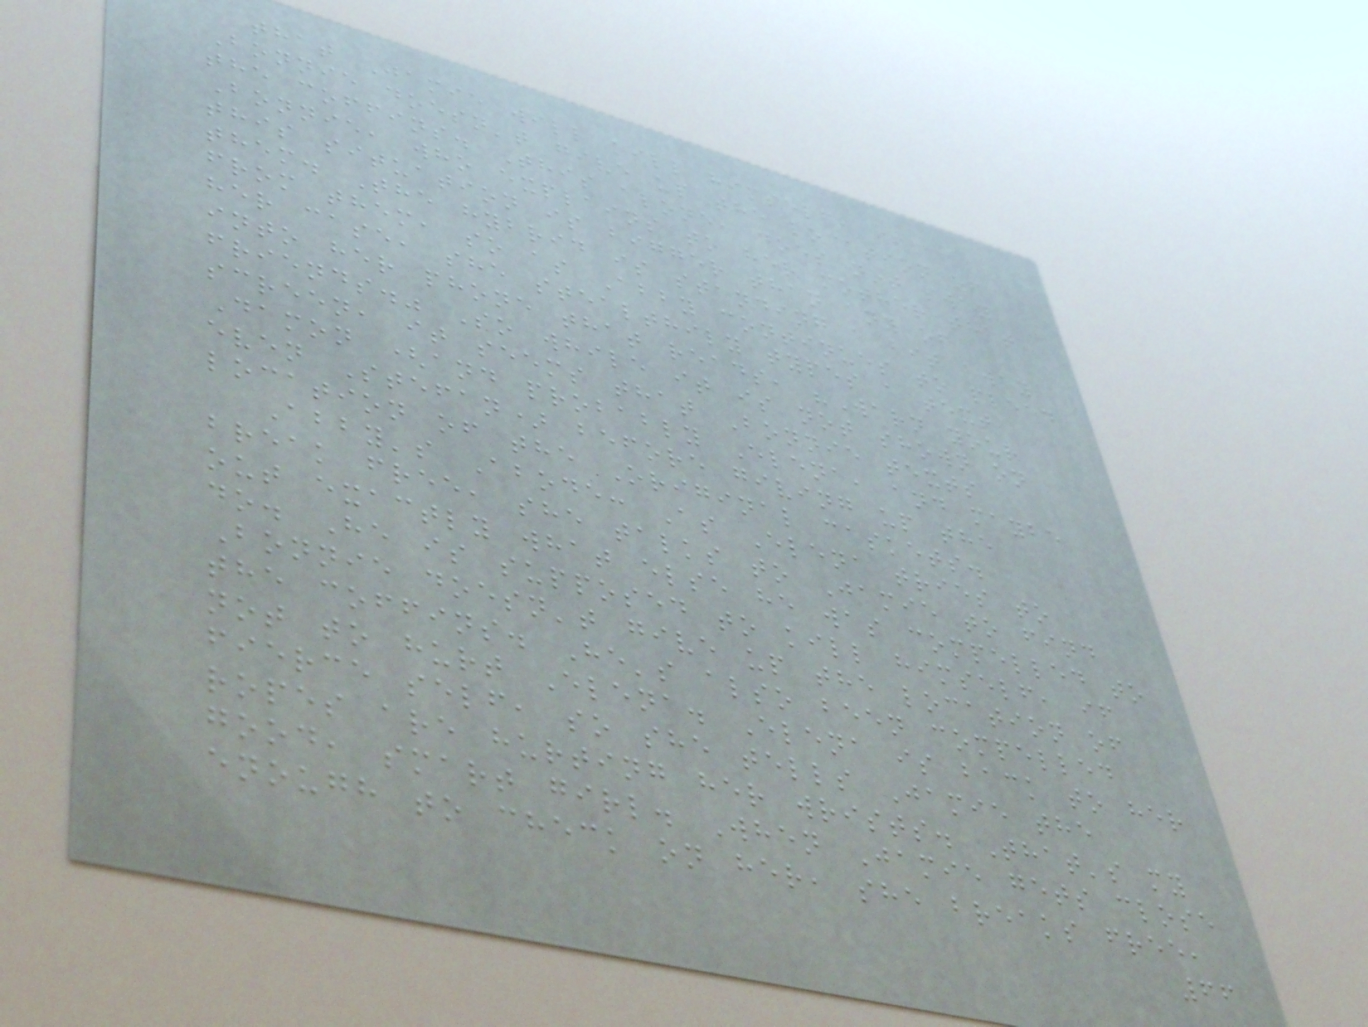that Jamie will kill himself, if
Bonnie doesn't give up the location of
the coffins. This alone, does not sway
Bonnie, who explains to her mother that
this situation is bigger than any of
them. The hybrid is standing a bit away
from them, so as Abby continues to plead
her case, she stealthily types a text
into her phone that reads, "Warn your
friends." So while it is not shown on
screen, it seems that Bonnie texts
Damon (and probably Elena, and maybe
even Stefan) before giving up the
location of the Original caskets.
Abby's Abode: As Elena tries to
break free, she talks to Jamie to find
out exactly what else he was compelled to
do. He is supposed to kill himself, if
Bonnie doesn't give up the location of
the coffins. He's also been compelled
not to hurt Elena. Elena is back to her
fierce self, so she tells Jamie the
ropes are hurting her wrists. That's my
good, smart girl. When Jamie gets close
enough to check on her, she breaks free,
66
